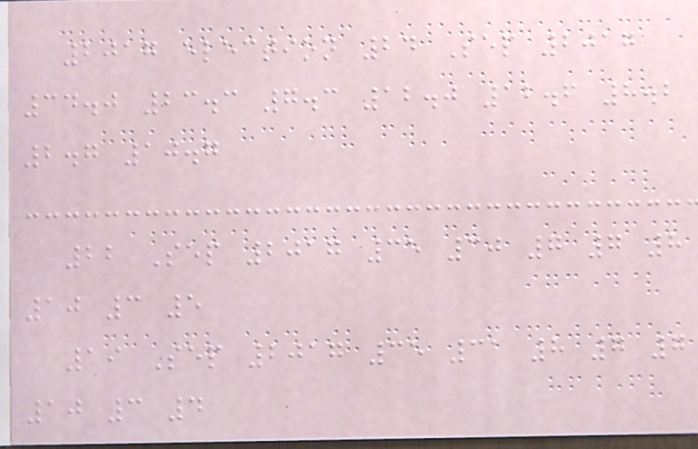2017 election 24 Sep 2017
34.0 23.3 7.3 12.0 12.6 8.2
2.7 10.7
22 Sep 2017 35 30 7 7 8
10 3 5
19 Sep 2017 35 31 8 7 7
10 3 4
